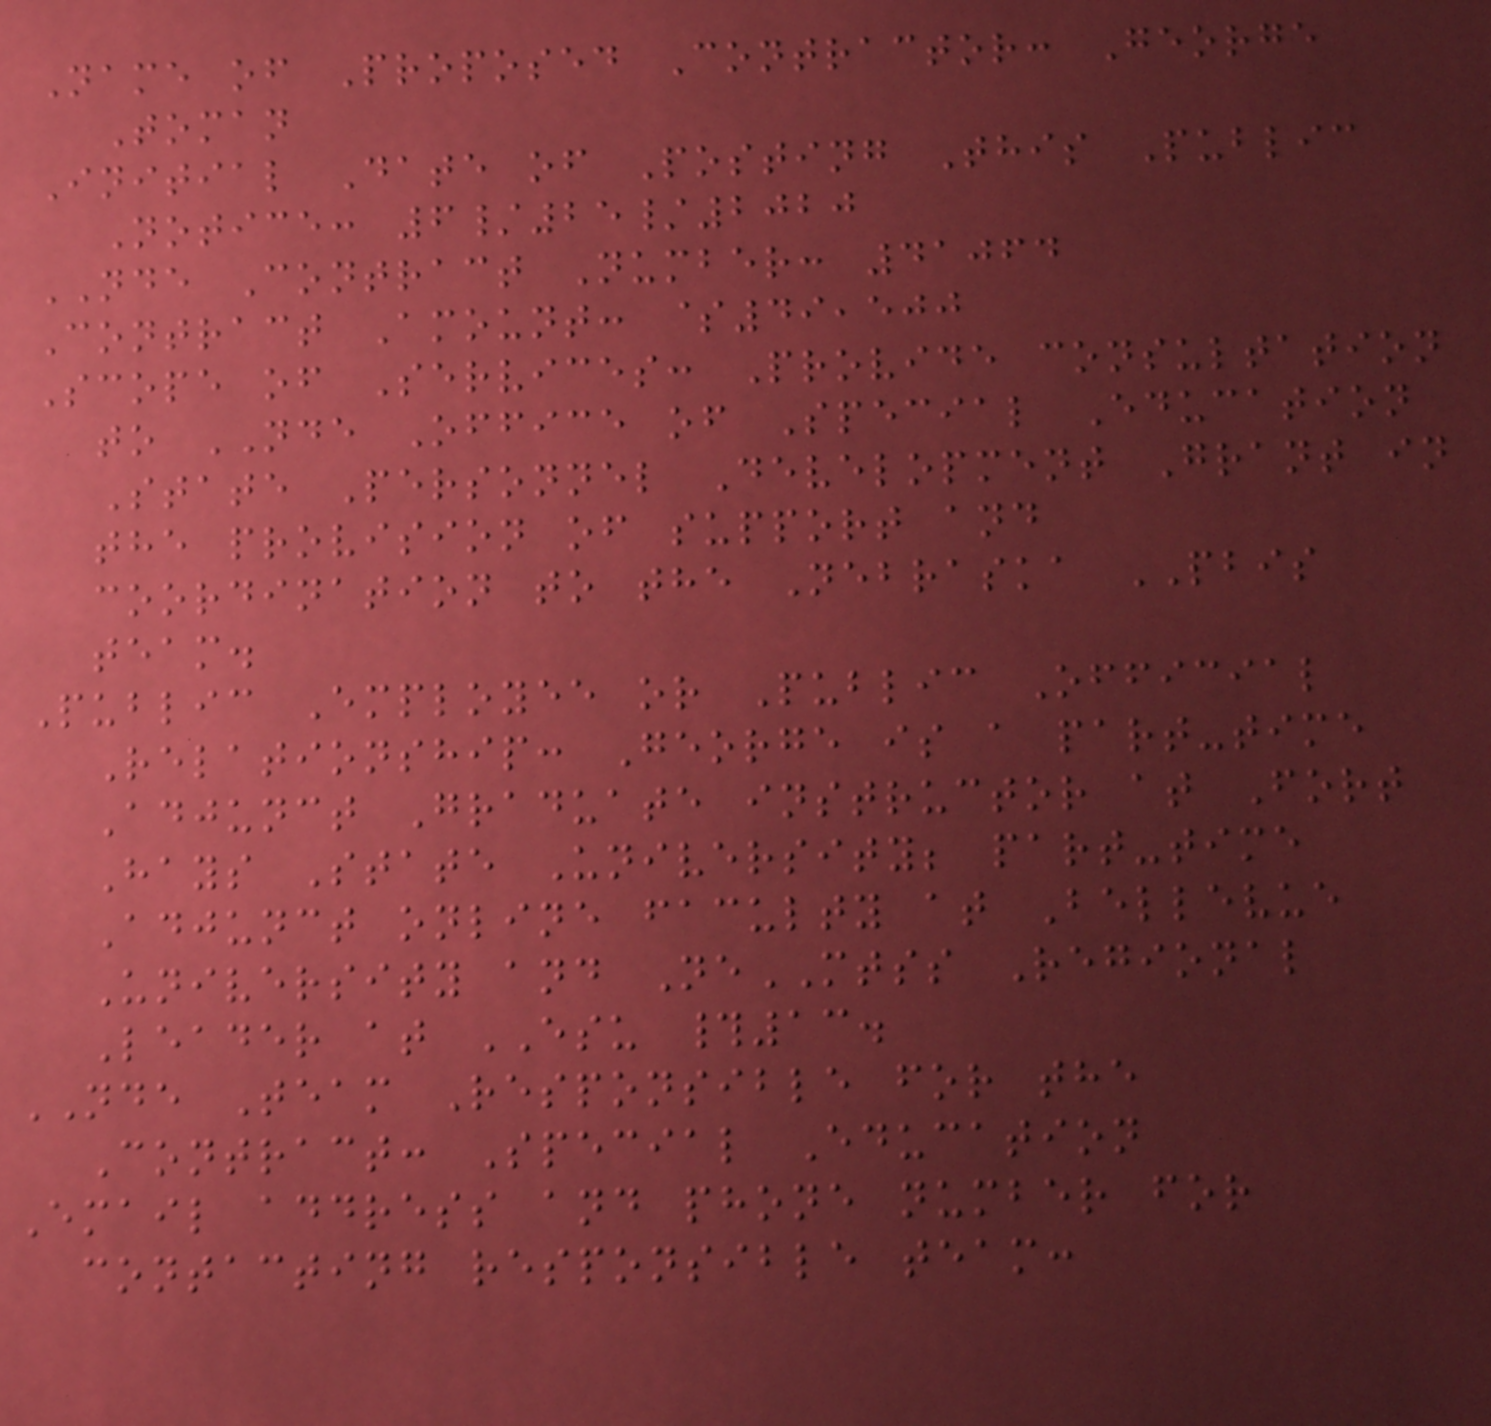Name of Proposed Contractor: George
Toman
Initial Date of Posting This Public
Notice: 6/25/2020
NDE Contract Number: 41064
Contract Amount: $49,500
Scope of Services: Provide consultation
to NDE Office of Special Education
State Personnel Development Grant in
the provision of support and
coordination to the Nebraska PBIS
team.
Public Employee or Public Official
Relationship: George is a part-time
Adjunct Graduate instructor at Fort
Hays State University; part-time
Adjunct online faculty at Bellevue
University and NeMTSS Regional
Leader at ESU #13.
NDE Team Responsible for the
Contract: Special Education
Email address and phone number for
contacting responsible team:
